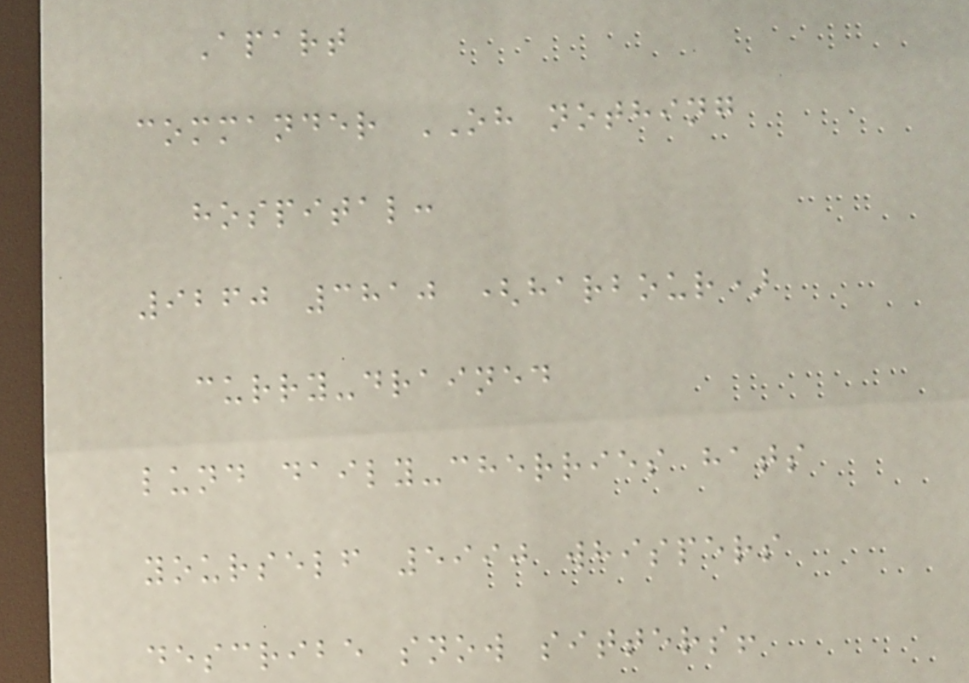Apart
commander OH nothing
hospital:
9260 3810 (harbour)
curry-drained
lund daily-cherries hats
yourself 5990 whispers
describe snow sitters!
